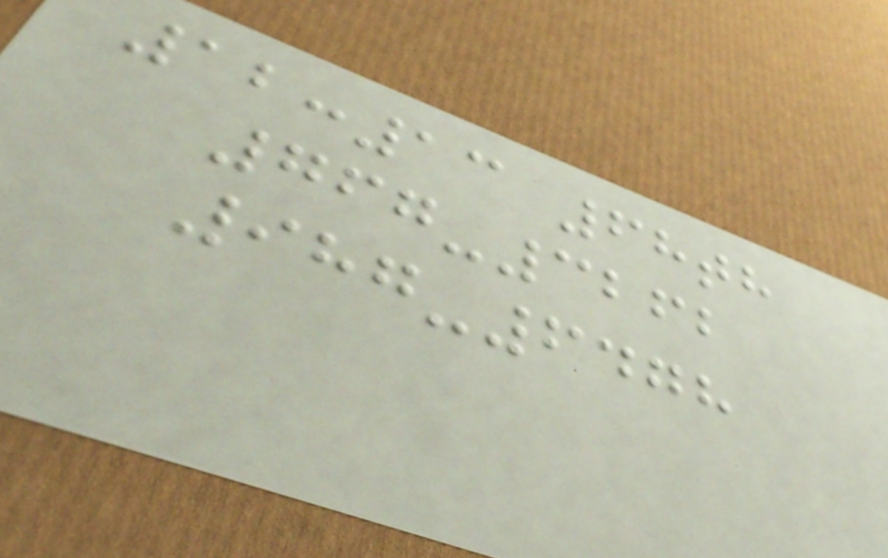12:13 68th
767-3262
987-6478
